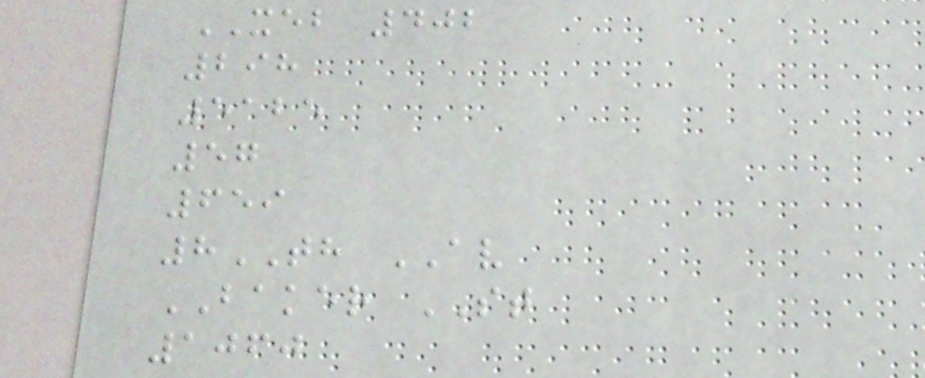XEB 402
298
5125
57
659
8TH AV
BAKER ST
1060
